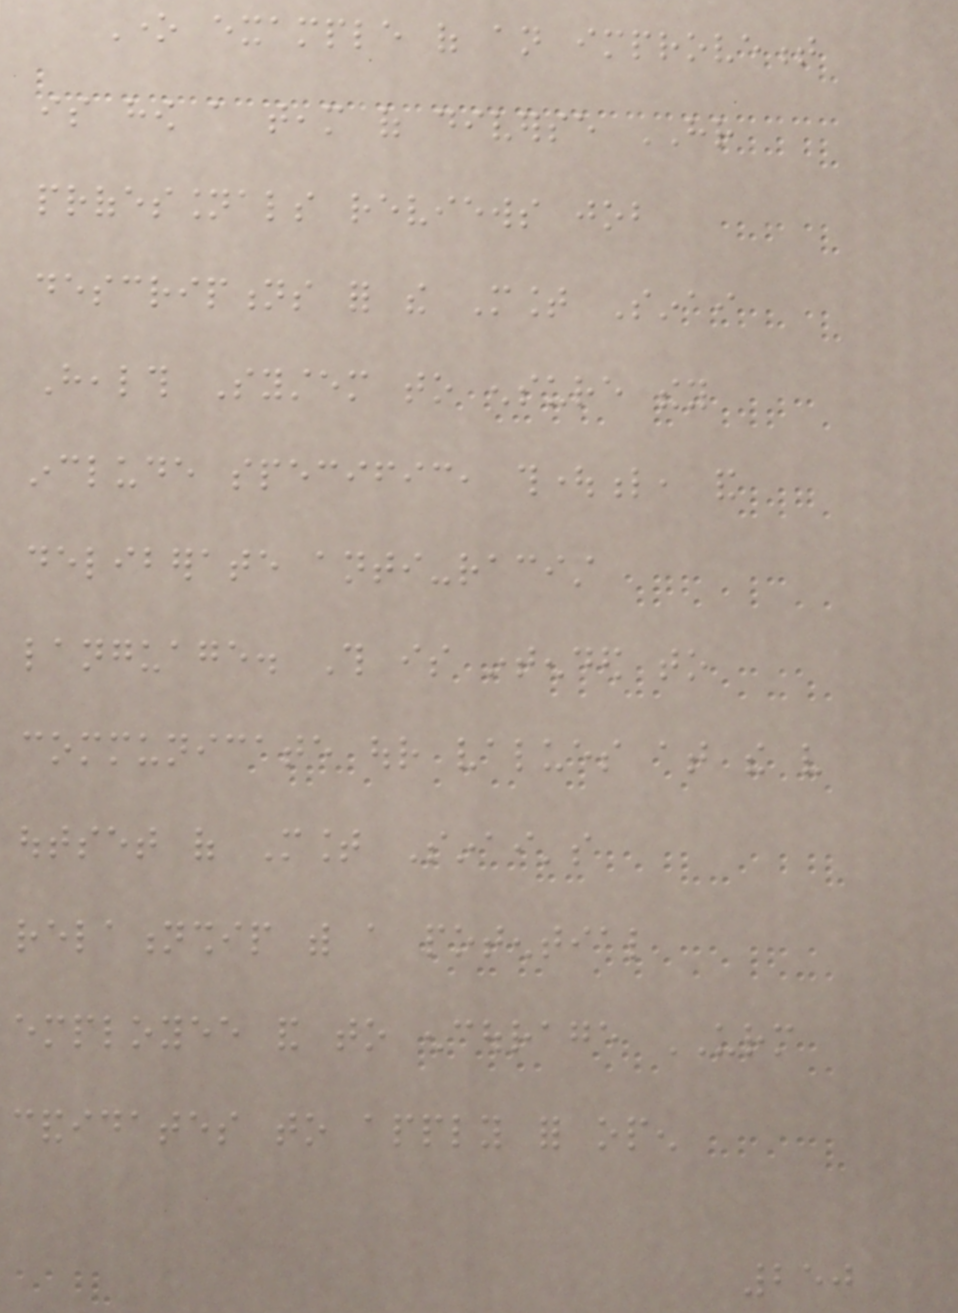One example of an improvement
is how a team of diverse HR
professionals reviews job
descriptions for the Mount Sinai
Health System to ensure they
include specific, thoughtful, and
deliberate anti-racist
language. This is intended to
communicate our values at the very
outset of Mount Sinai's
relationship with a potential
employee and to encourage URM
candidates to apply for open
250
